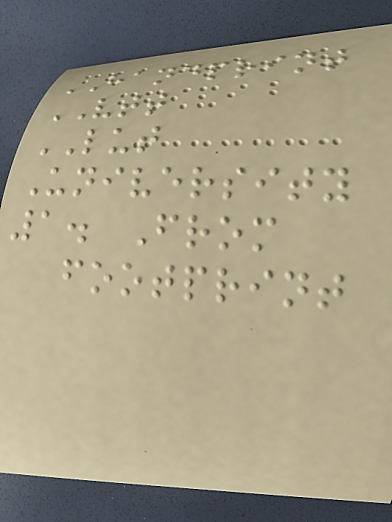HANDPRINT
VTT
LUT
University
1. From
footprint
